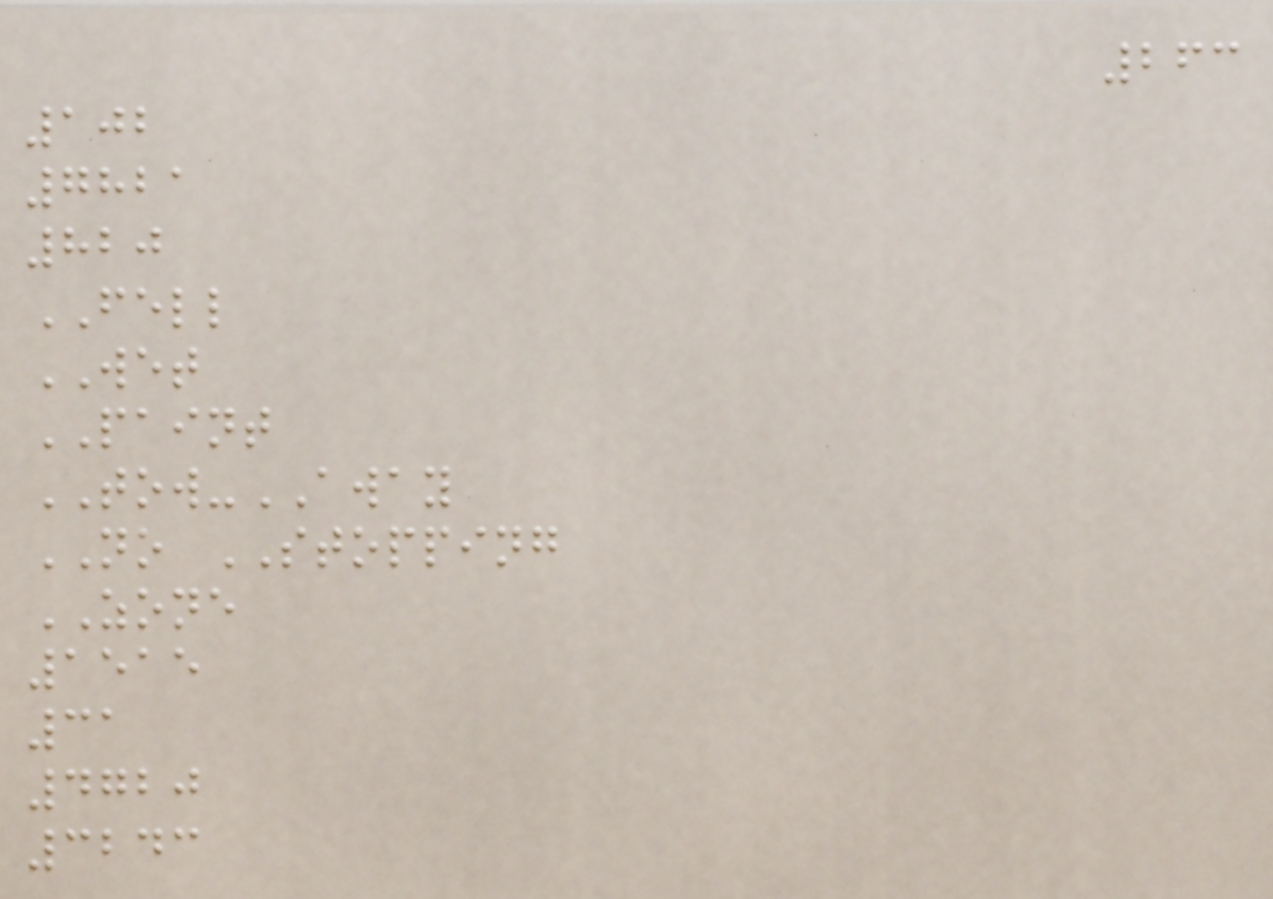263
102
7821
820
FELL
WET
PAINT
TOW-AWAY
NO STOPPING
ZONE
1515
31
4720
3243
